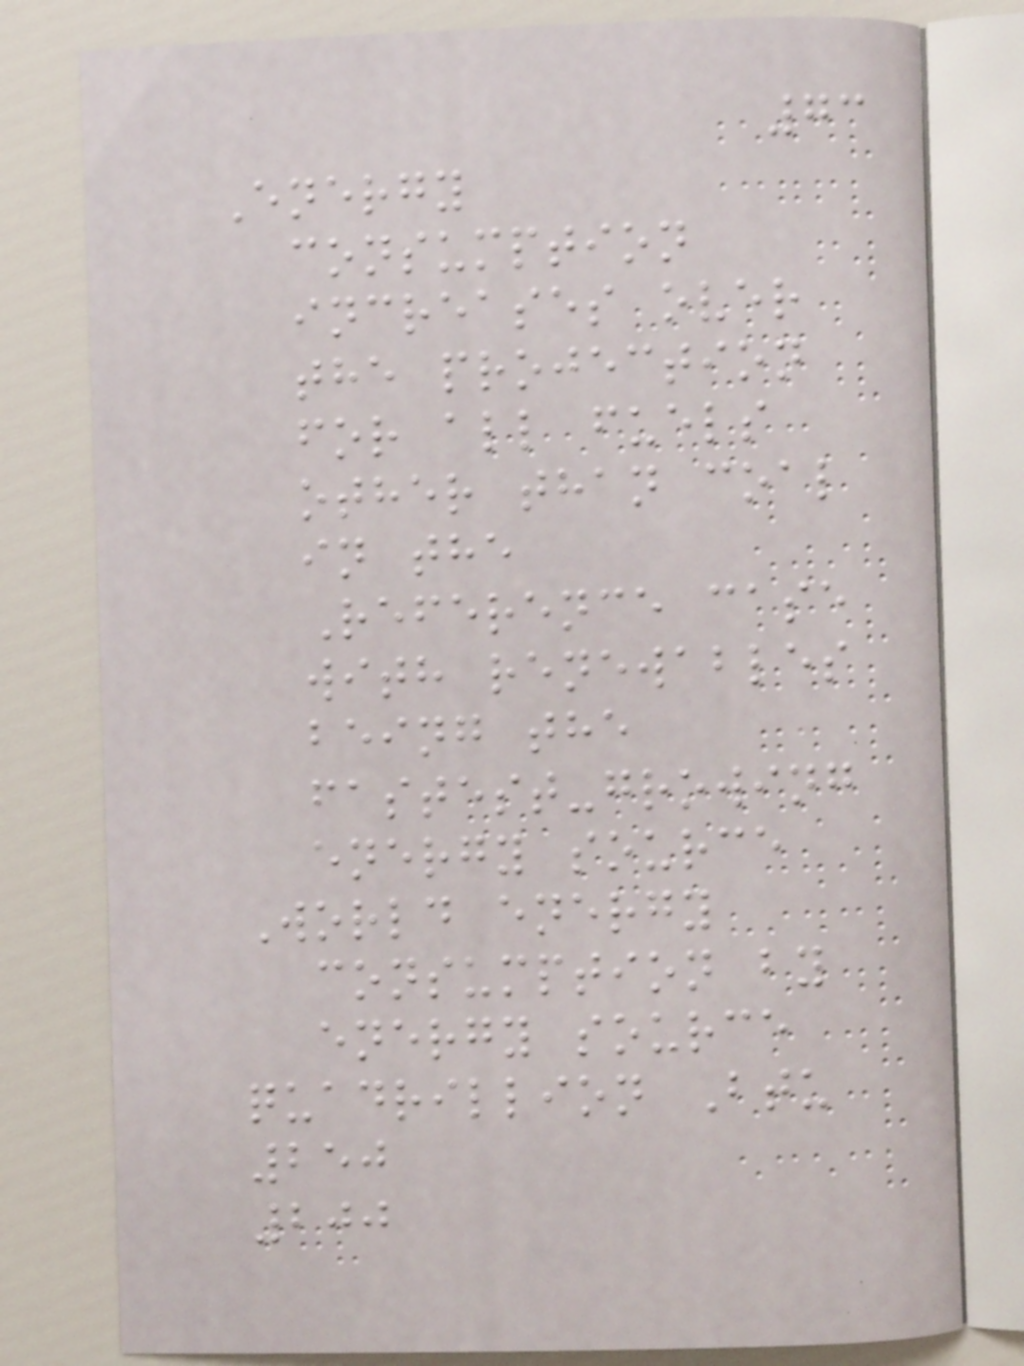73
Energy
consumption
increases over
the projection
for all fuels
other than coal
in the
Reference case
with renewables
being the
fastest-growing
energy source
World energy
consumption by
energy source
quadrillion Btu
250
200
